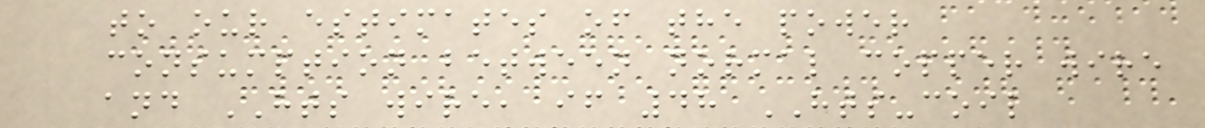to our estimates of the power
consumption between normal copper wire
and HTS wire, if 48 HTS-coil
